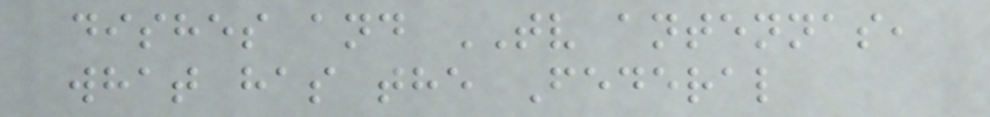dishes and TV antennas,
what has the Federal
